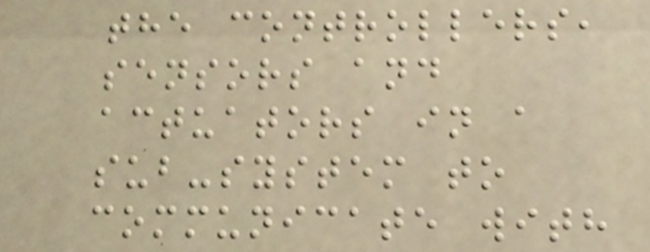the controllers,
sensors and
actuators in a
sub-system to
communicate with
